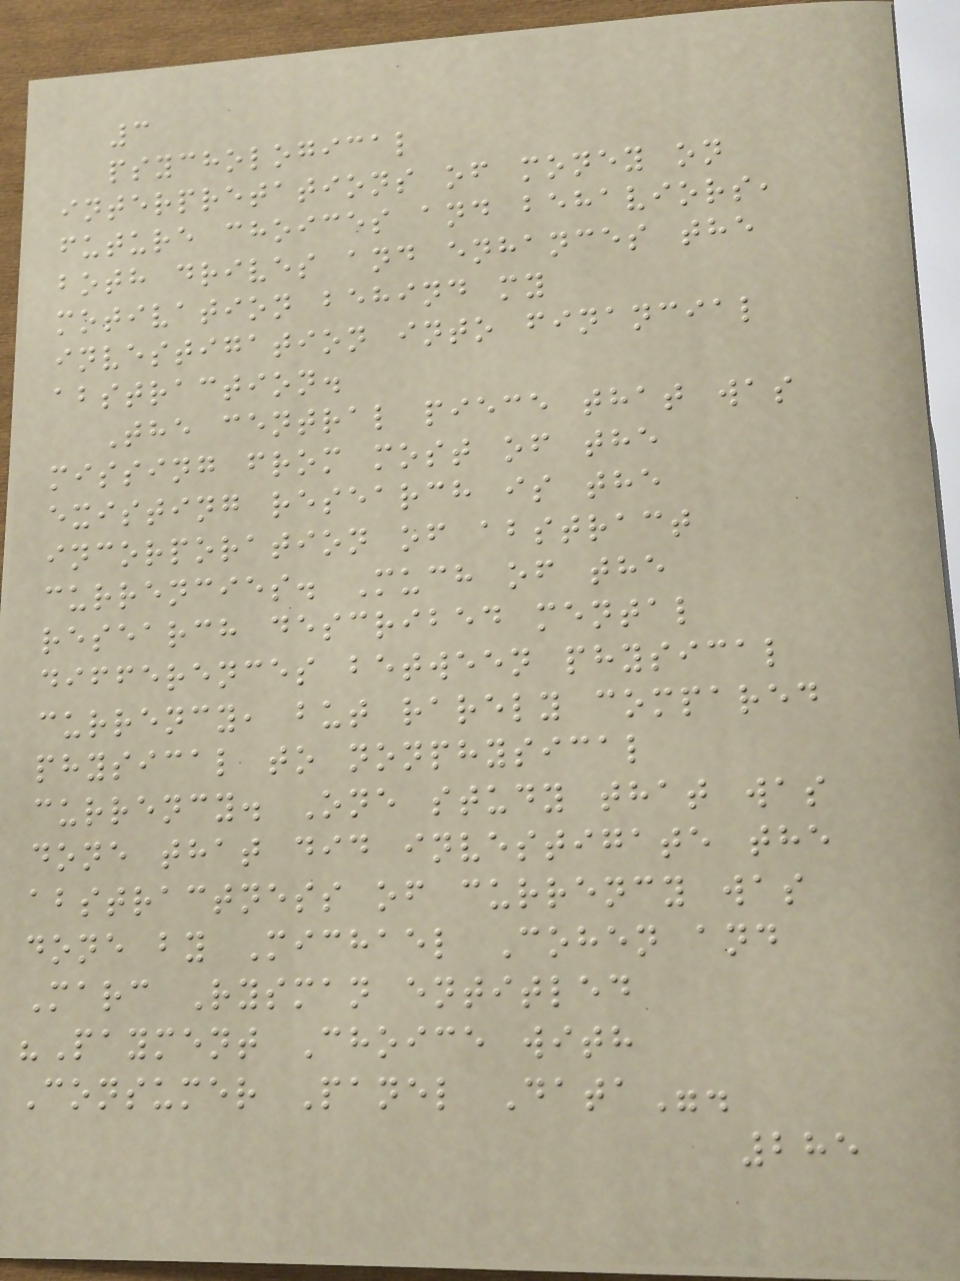3
psychological
interpretations of money on
future choices and behaviors,
both drives and enhances the
motivation behind my
investigation into financial
abstraction.
The central piece that was
missing from most of the
existing research is the
incorporation of abstract
currencies. Much of the
research described mental
differences between physical
currency, but rarely compared
physical to nonphysical
currency. One study that was
done that did investigate the
abstractness of currency was
done by Michael Cohen and
Marc Rysman entitled
"Payment Choice with
Consumer Panel Data".
285
